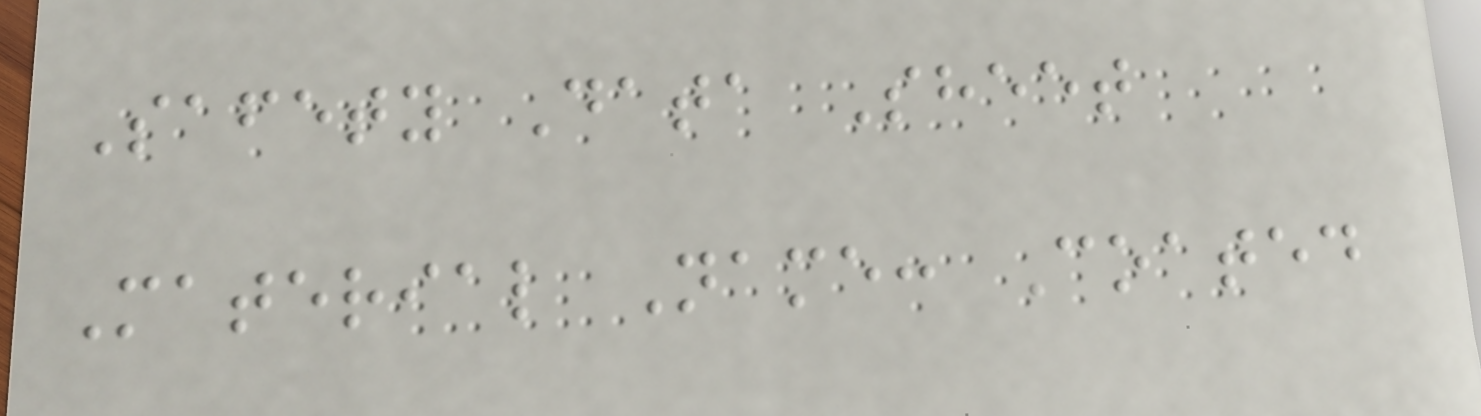Safety Data Sheet
Material Name: Coated
